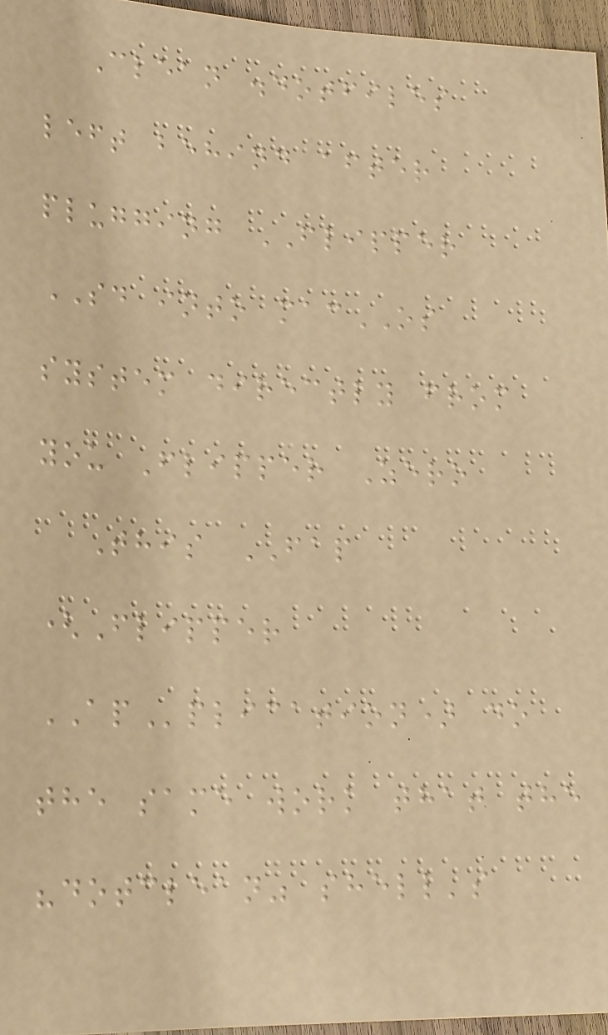Clean .dotfiles
left behind after
plugging FLIPPER
SD into macOS
system directly from
you Flipper Zero
This FAP
(Flipper
APplication) do
the same work that the
"dotclean" shell's
